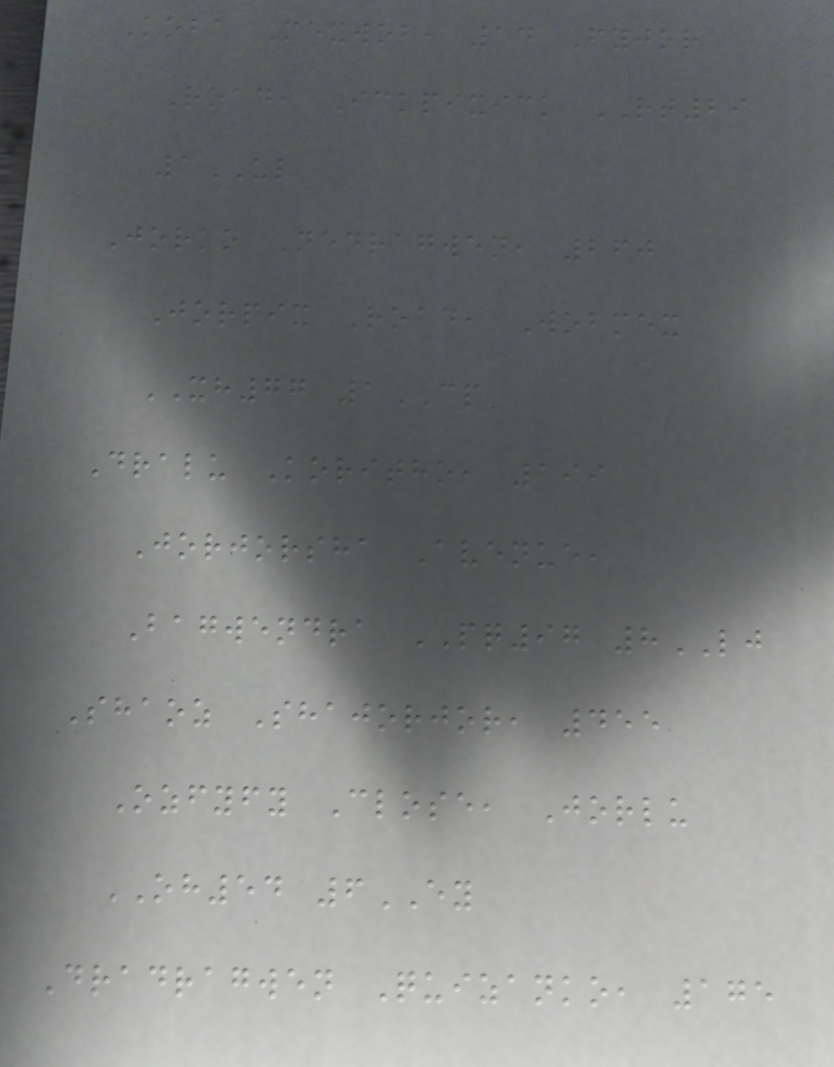Koba Mexwob, 14 Fyjor
Road, Ickpixick RT29
1UL
Jorko Nedragwen, 260
Jorpix Road, Wobmex
XH77 1CP
Dralu Koritho, 199
Jorjorsha Avenue,
Bagwendra PQ97 8LJ
Shaoz Shajorjor, 455
Ozfyfy Close, Jorlu
OH54 6EY
Dradragwen Quizanko, 175
